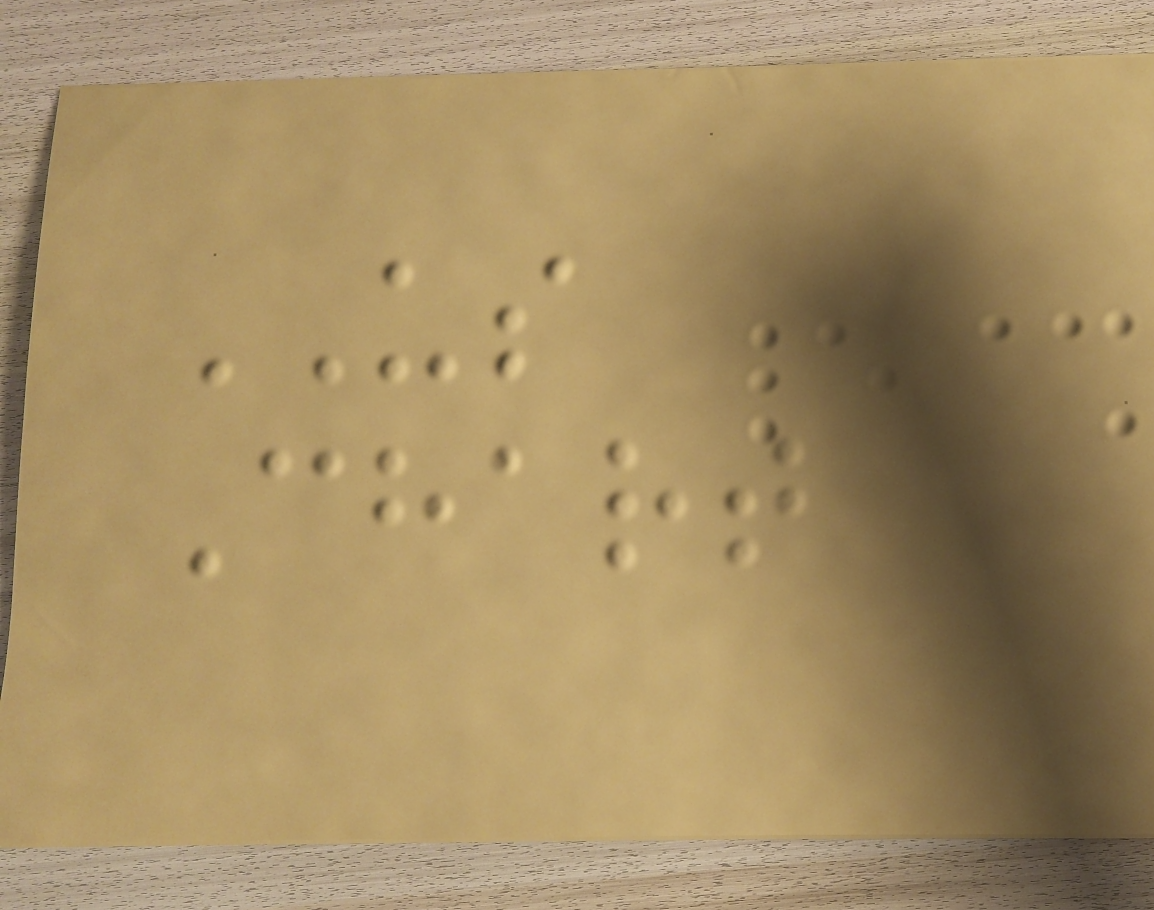US
Chart
